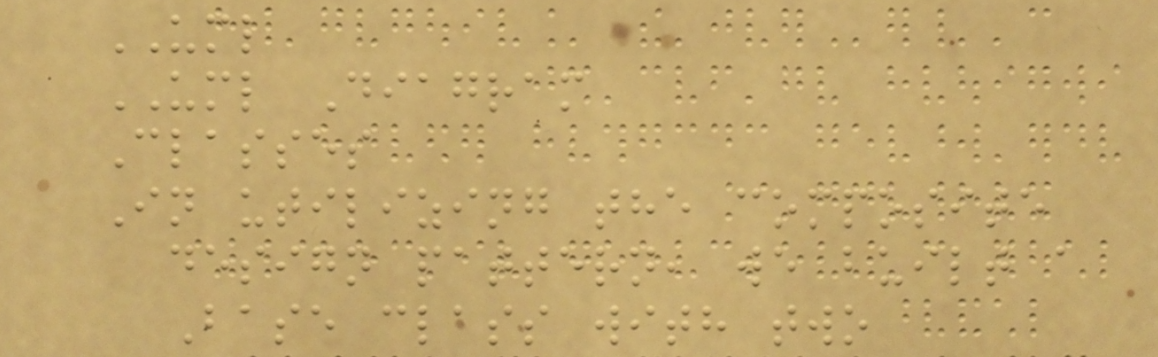UML
UML Diagram
Classes
In utilizing the composite
design pattern, we built a
Base class with two
